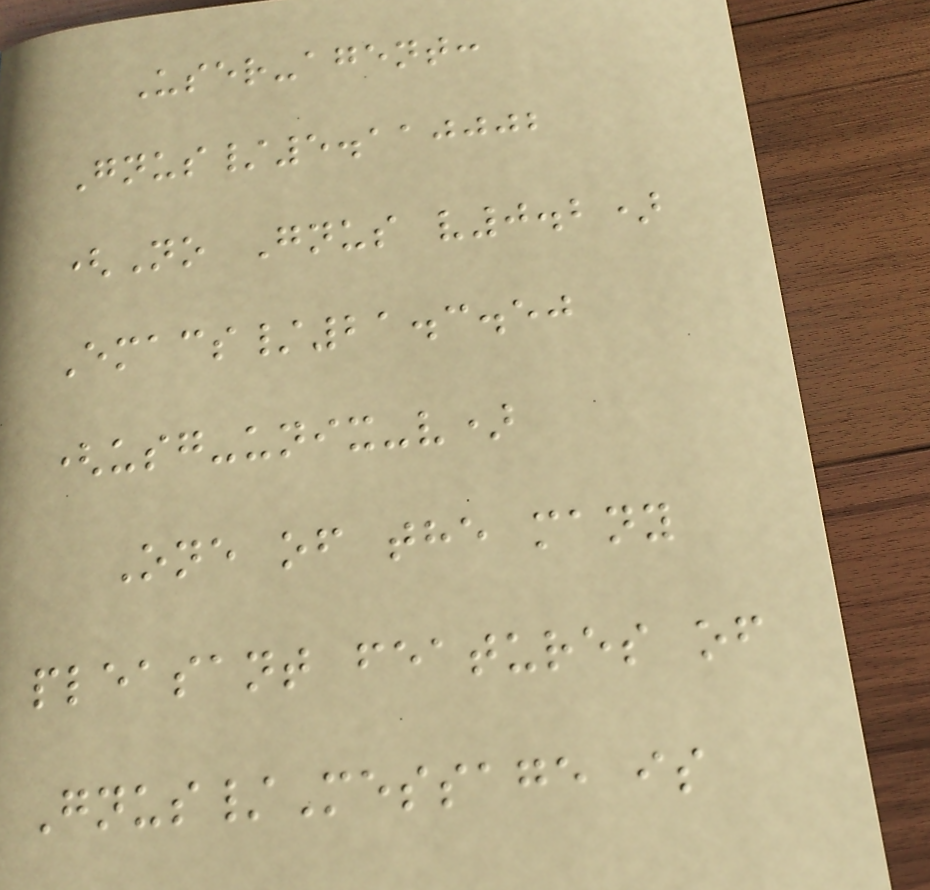User-agent:
Gnus/5.110002
(No Gnus v0.2)
Emacs/21.3.50
(usg-unix-v)
One of the many
pleasant features of
Gnus/Message is
